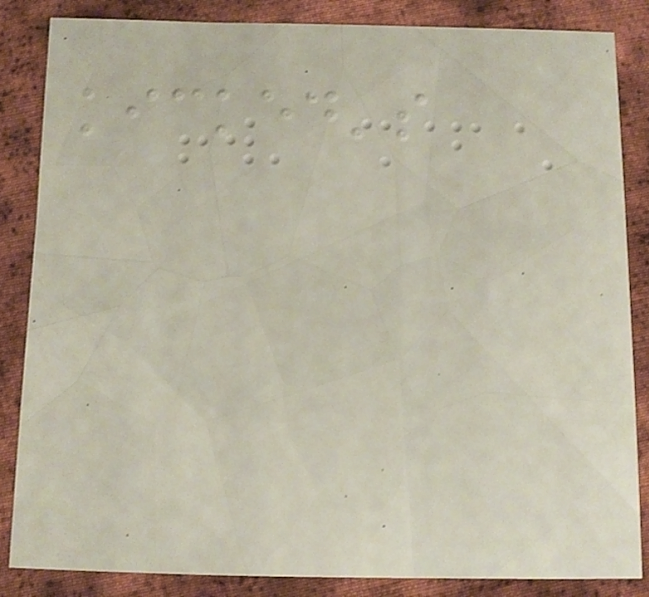kicked's
